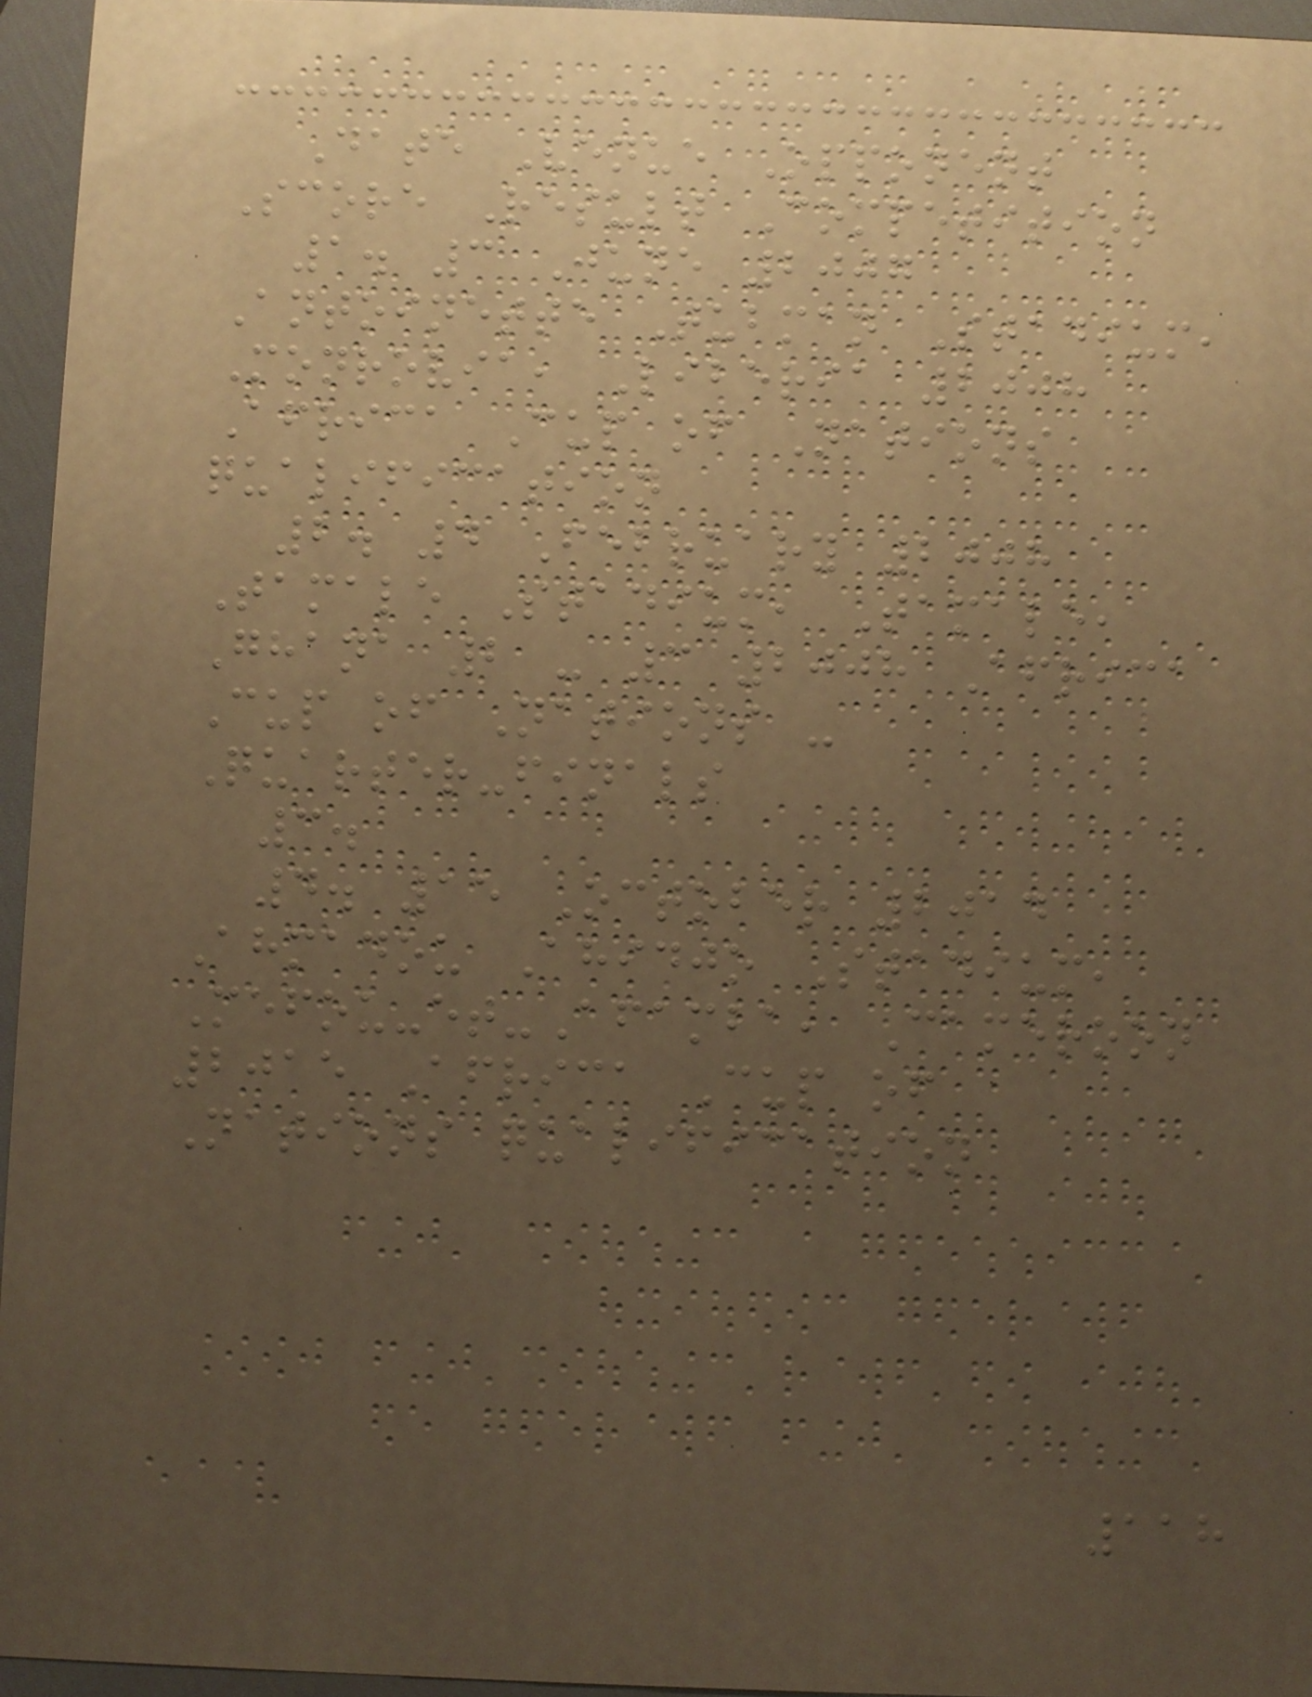Date Venue Opponent
Score Result Competition
1. 3 June 2007
Antoinette Tubman Stadium,
Monrovia, Liberia 2008
Africa Cup of Nations
qualification
2. 4 February 2008
Tamale Stadium, Tamale,
Ghana 2 - 3 2008 Africa
Cup of Nations -
Quarter-finals
3.
4. 15 October 2014
Ahmadou Ahidjo Stadium,
Mefou-et-Afamba, Cameroon
2015 Africa Cup of
Nations qualification
118
